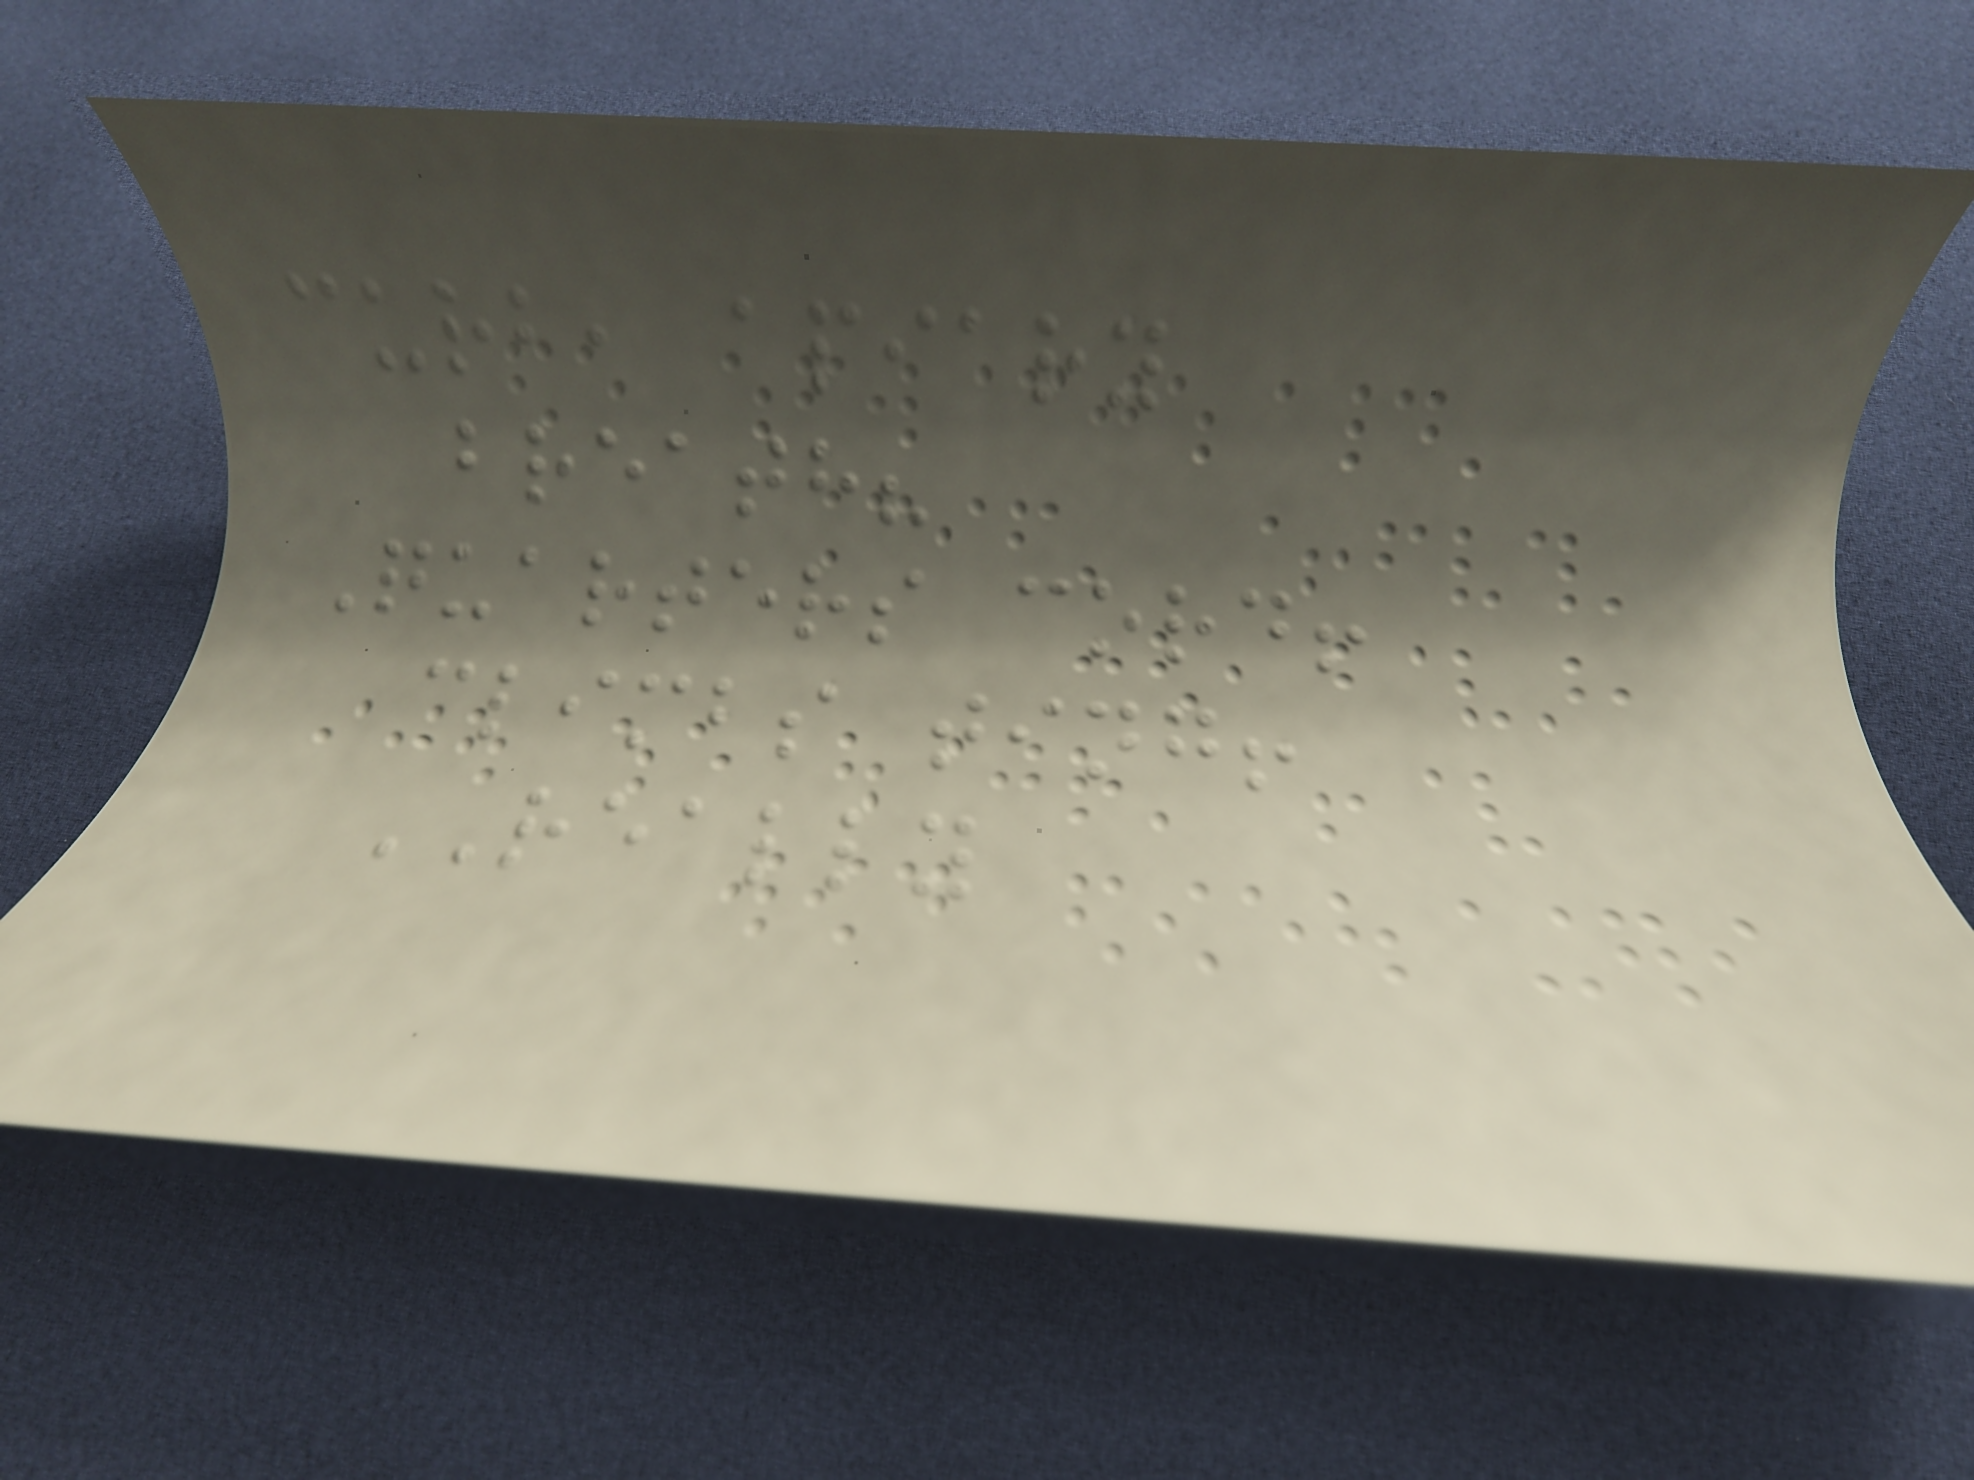curb, apiary
breath?
Quarters cord!
climbs ting!
REALLY
